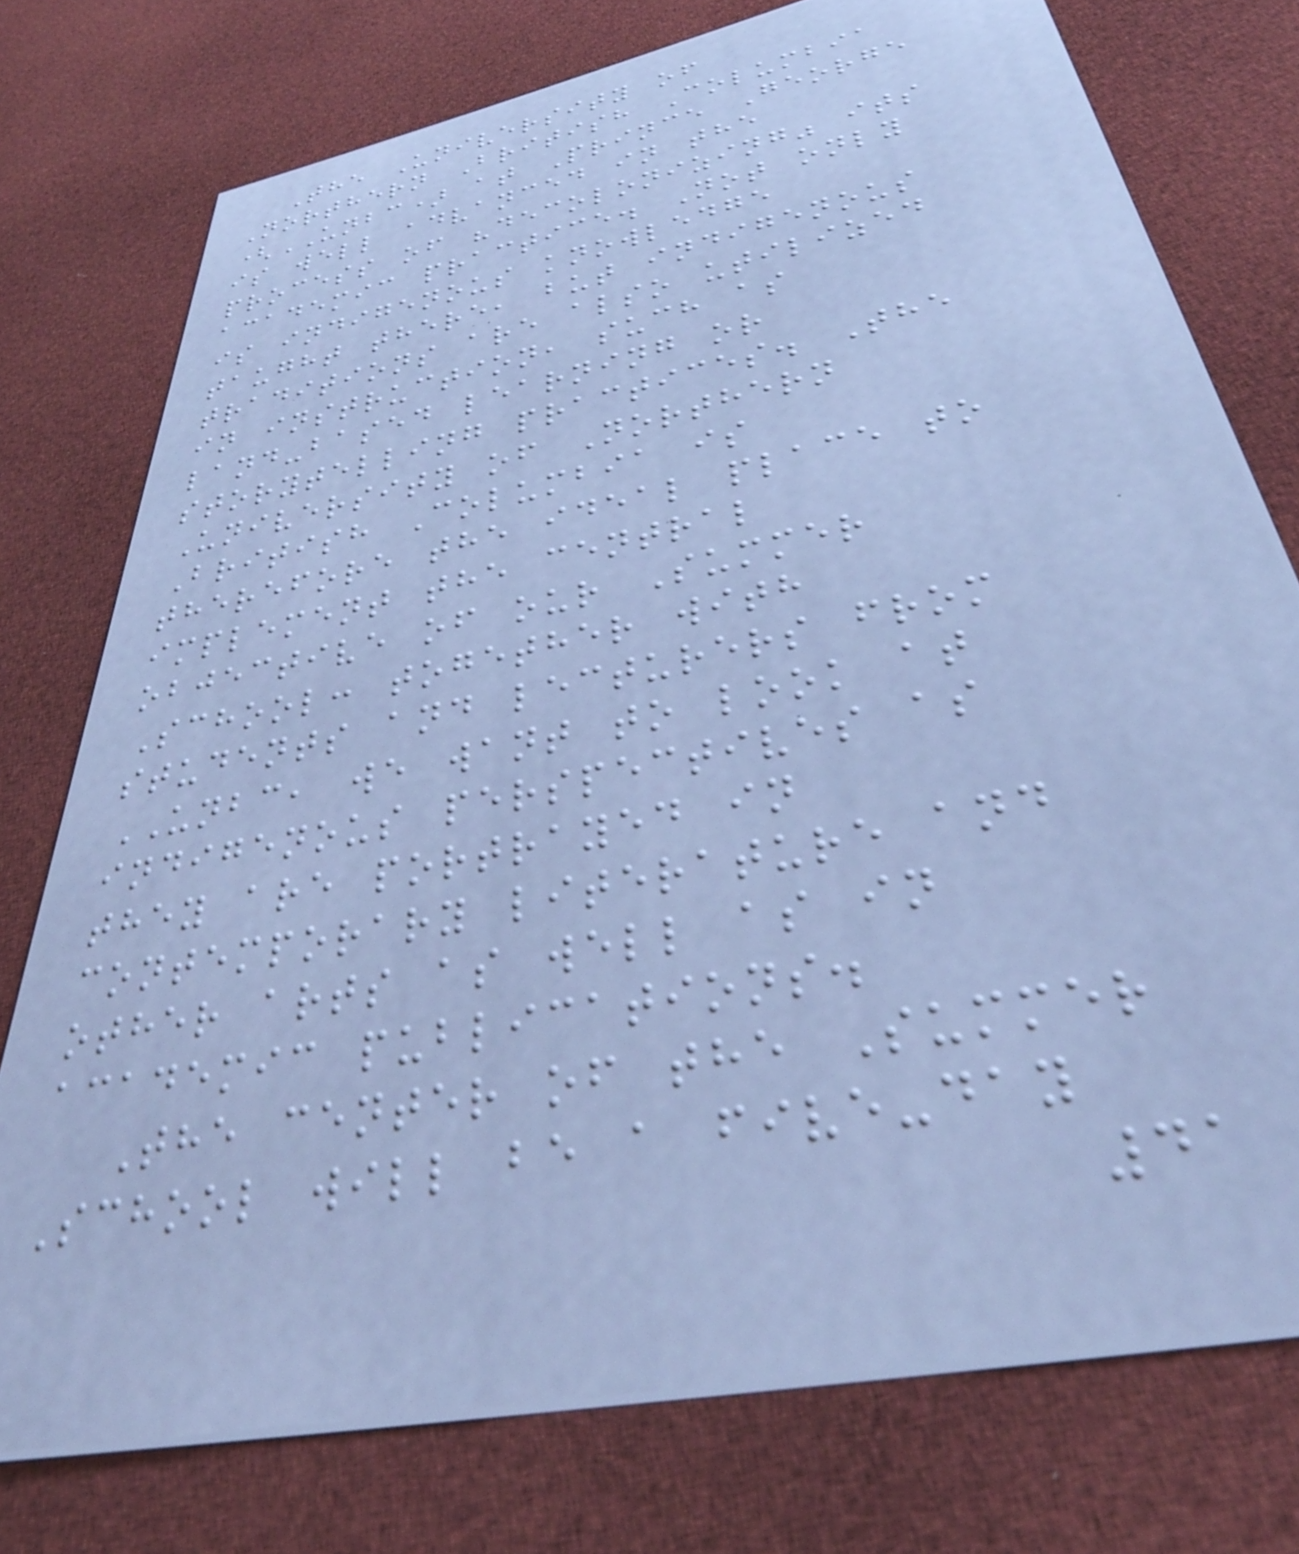The University of
Northern British Columbia
(UNBC) at Prince George
is well advanced in the
process of "decolonizing" its
academic practice. Not only
is indigenous knowledge
taught there, but indigenous
traditions are also utilized
in instruction, such as
land-based learning or
storytelling practices. The
University of Northern
British Columbia is
therefore the ideal place to
implement the central
objective of our Summer
School: together with
students and lecturers from
UNBC, we want to look at
indigenous perspectives as
they are portrayed in
contemporary literature and
other arts as well as in
academic publications.
The center of the Summer
School will be a five-day
41
